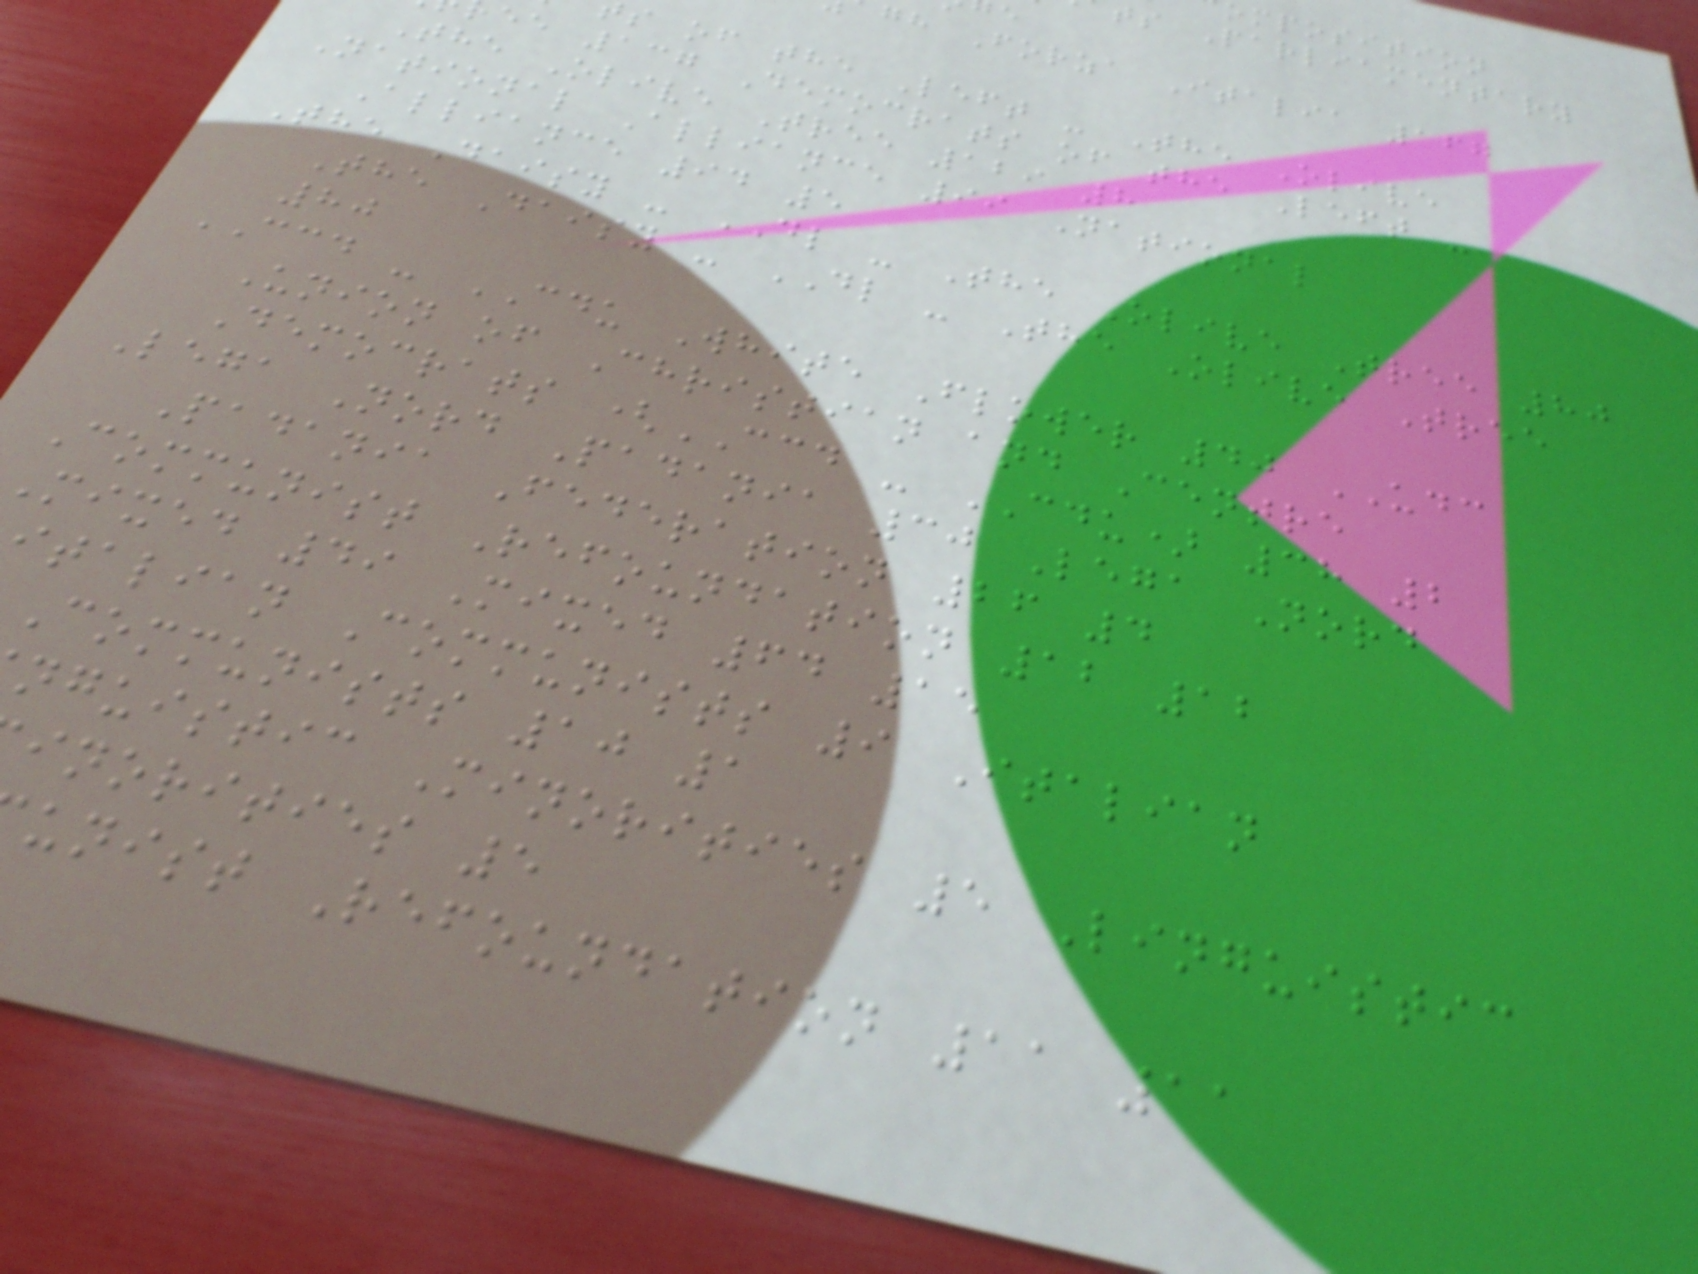omposition
ts Parliamentary
gh Forza Italia 167
s of the Left - The Olive
ee 137 Democrats of the Left -
The Olive Tree 129 8
National Alliance 99 National
Alliance 94 5
The Daisy - DL - The Olive Tree 80
The Daisy - DL - The Olive Tree
80
CCD - CDU White Flower 40 UDC
Union of Christian and Centre
Democrats (CCD - CDU) 38 2
Lega Nord Padania 30 Lega Nord
Padania Federation 26 4
Communist Refoundation 12 12
Mixed 49 Mixed 64 15
italian Communists 9 Italian
Communists 10 1
nguistic Minorities 5 Linguistic
inorities 5
unist Refoundation 11 11
